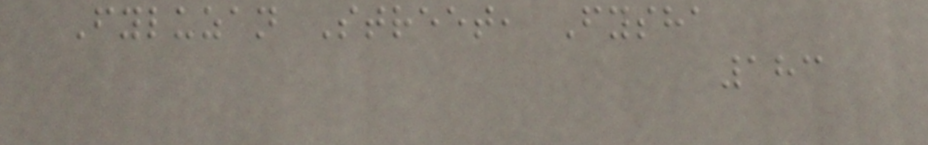Fyluzan Street, Fysha
183
